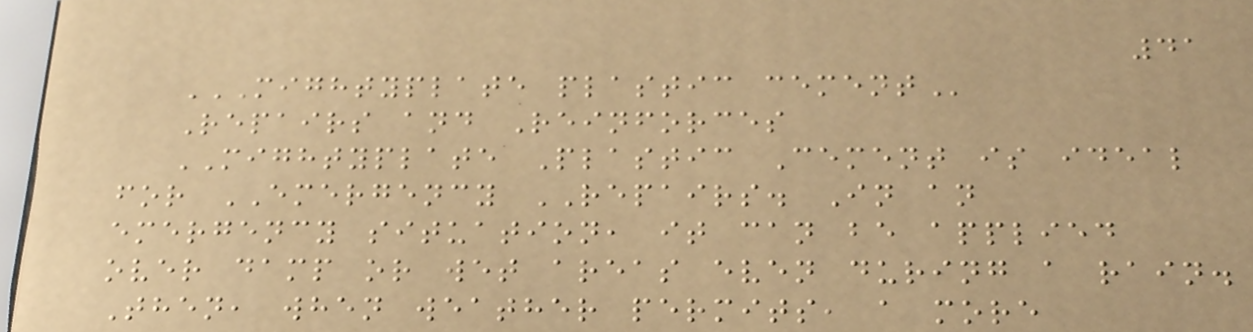41
MIGHTYPLATE PLASTIC CEMENT
Repairs and Reinforces
MIGHTYPLATE Plastic Cement is ideal
for EMERGENCY REPAIRS. In an
emergency situation, it can be applied
over damp or wet areas even during a rain.
Then, when weather permits, a more
